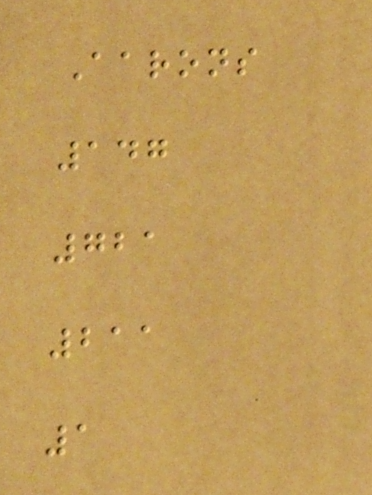Aarons
147
721
211
1
